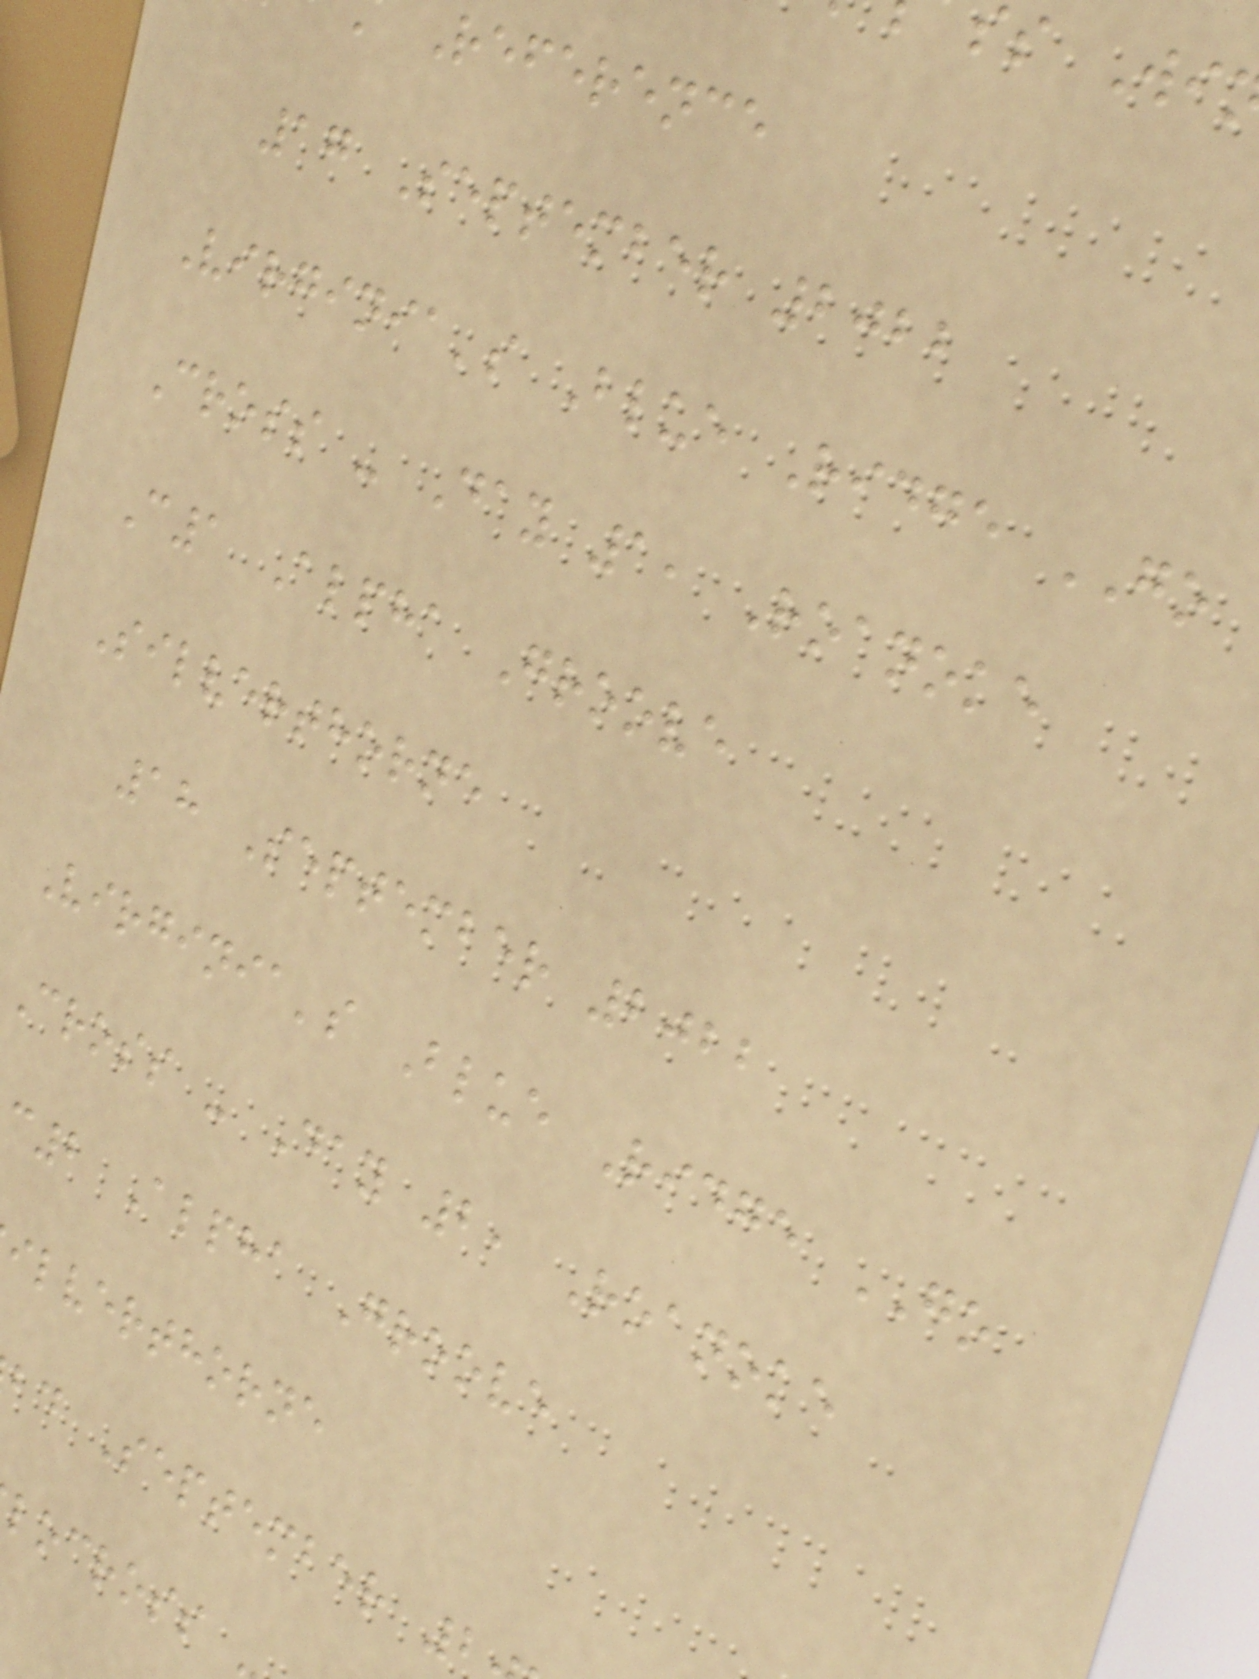Reference
17 September 2022
Virginia's Blue Ridge GO
Cross - Day 1, Roanoke
C1 Alpha Groove
Silverthorne
18 September 2022
Virginia's Blue Ridge GO
Cross - Day 2, Roanoke
c2 Alpha Groove
ilverthorne
bd September
locross
